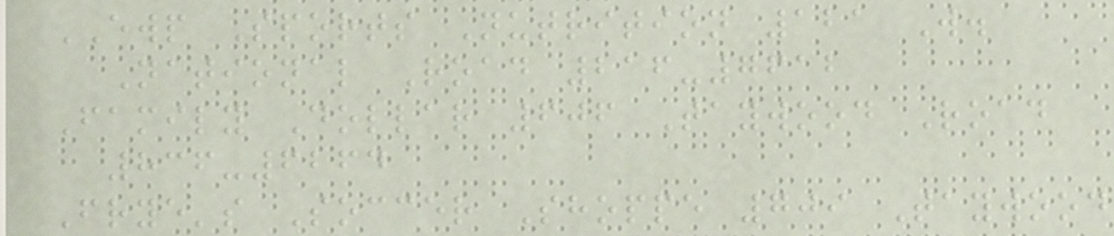EWP Sports Nutrition 121 W.
National Road 216-7612
Family Dollar 606 Taywood Road
836-6264
Frye's Soccer Shoppe 709 Taywood
